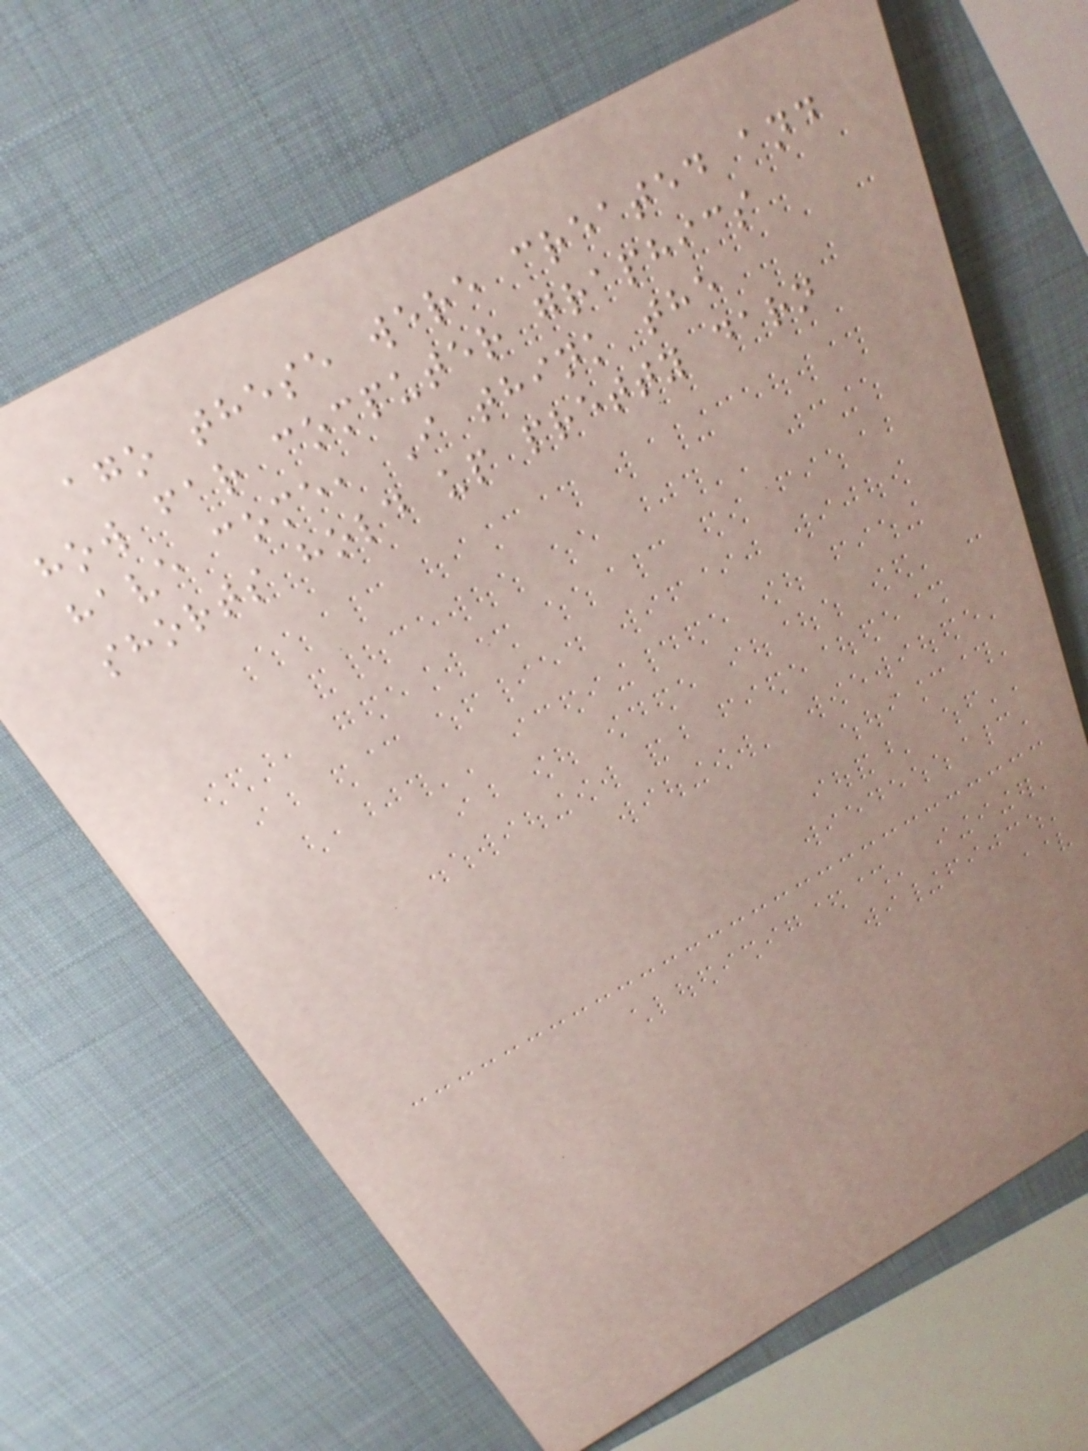ago these were created and
how far computer graphics
have come, I think the
shorts hold up pretty darn
